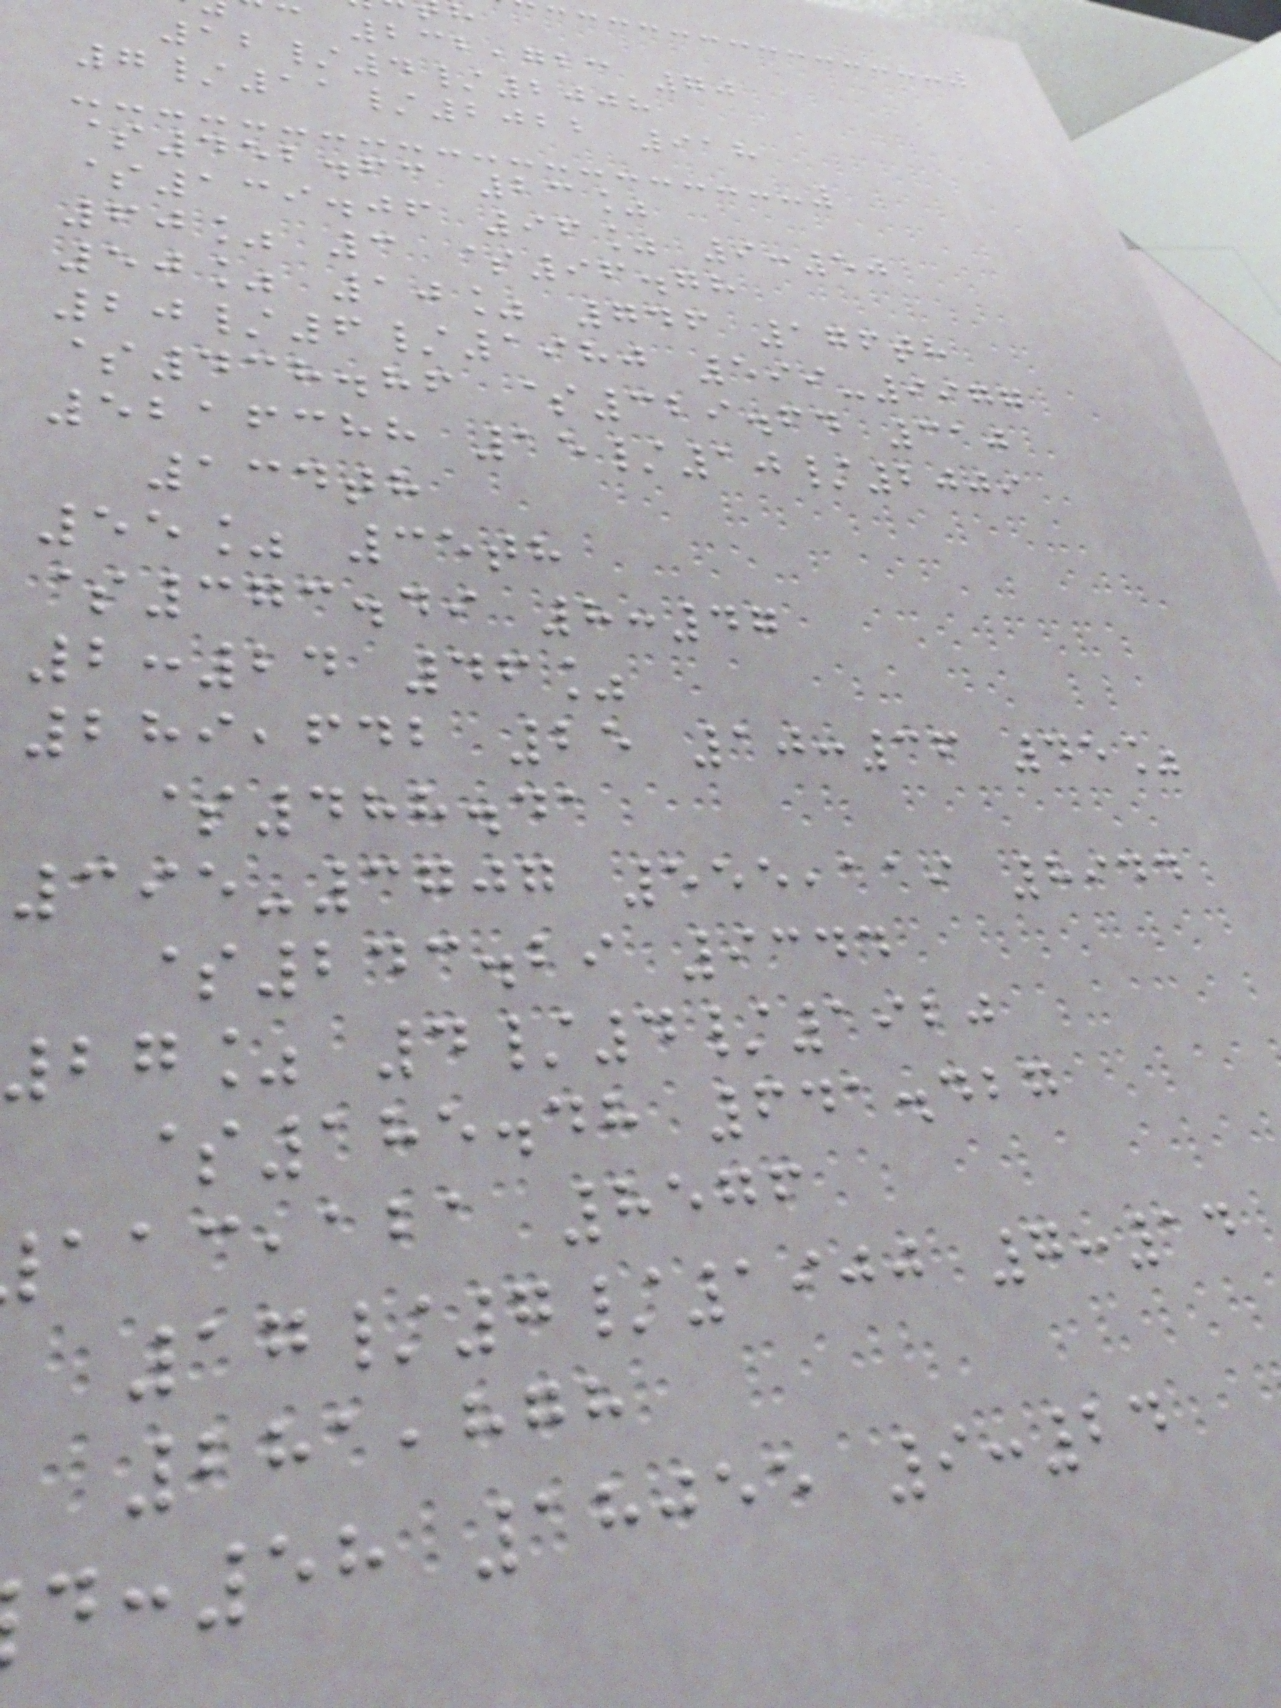c 232,723 70
12/4/2008
7/11/2022 918
$452.63 23%
$139.06 96% 9:50
60% 3 $96.78
50% 10% 746 176th
20/6/1980 599-9977
$438.86 $329.64 310
5216388 15/10/2009
134th
55% 35th
$373.49 8:47
2:24 46%
289,642 25 10:36 45%
$488.41
395-3707 555,119 8944
$243.29 9344
27% 4/4/1920
$185.48 641.427
,aba 8576
17/7/1900 7:14
281,878
:58 18055 9:24
